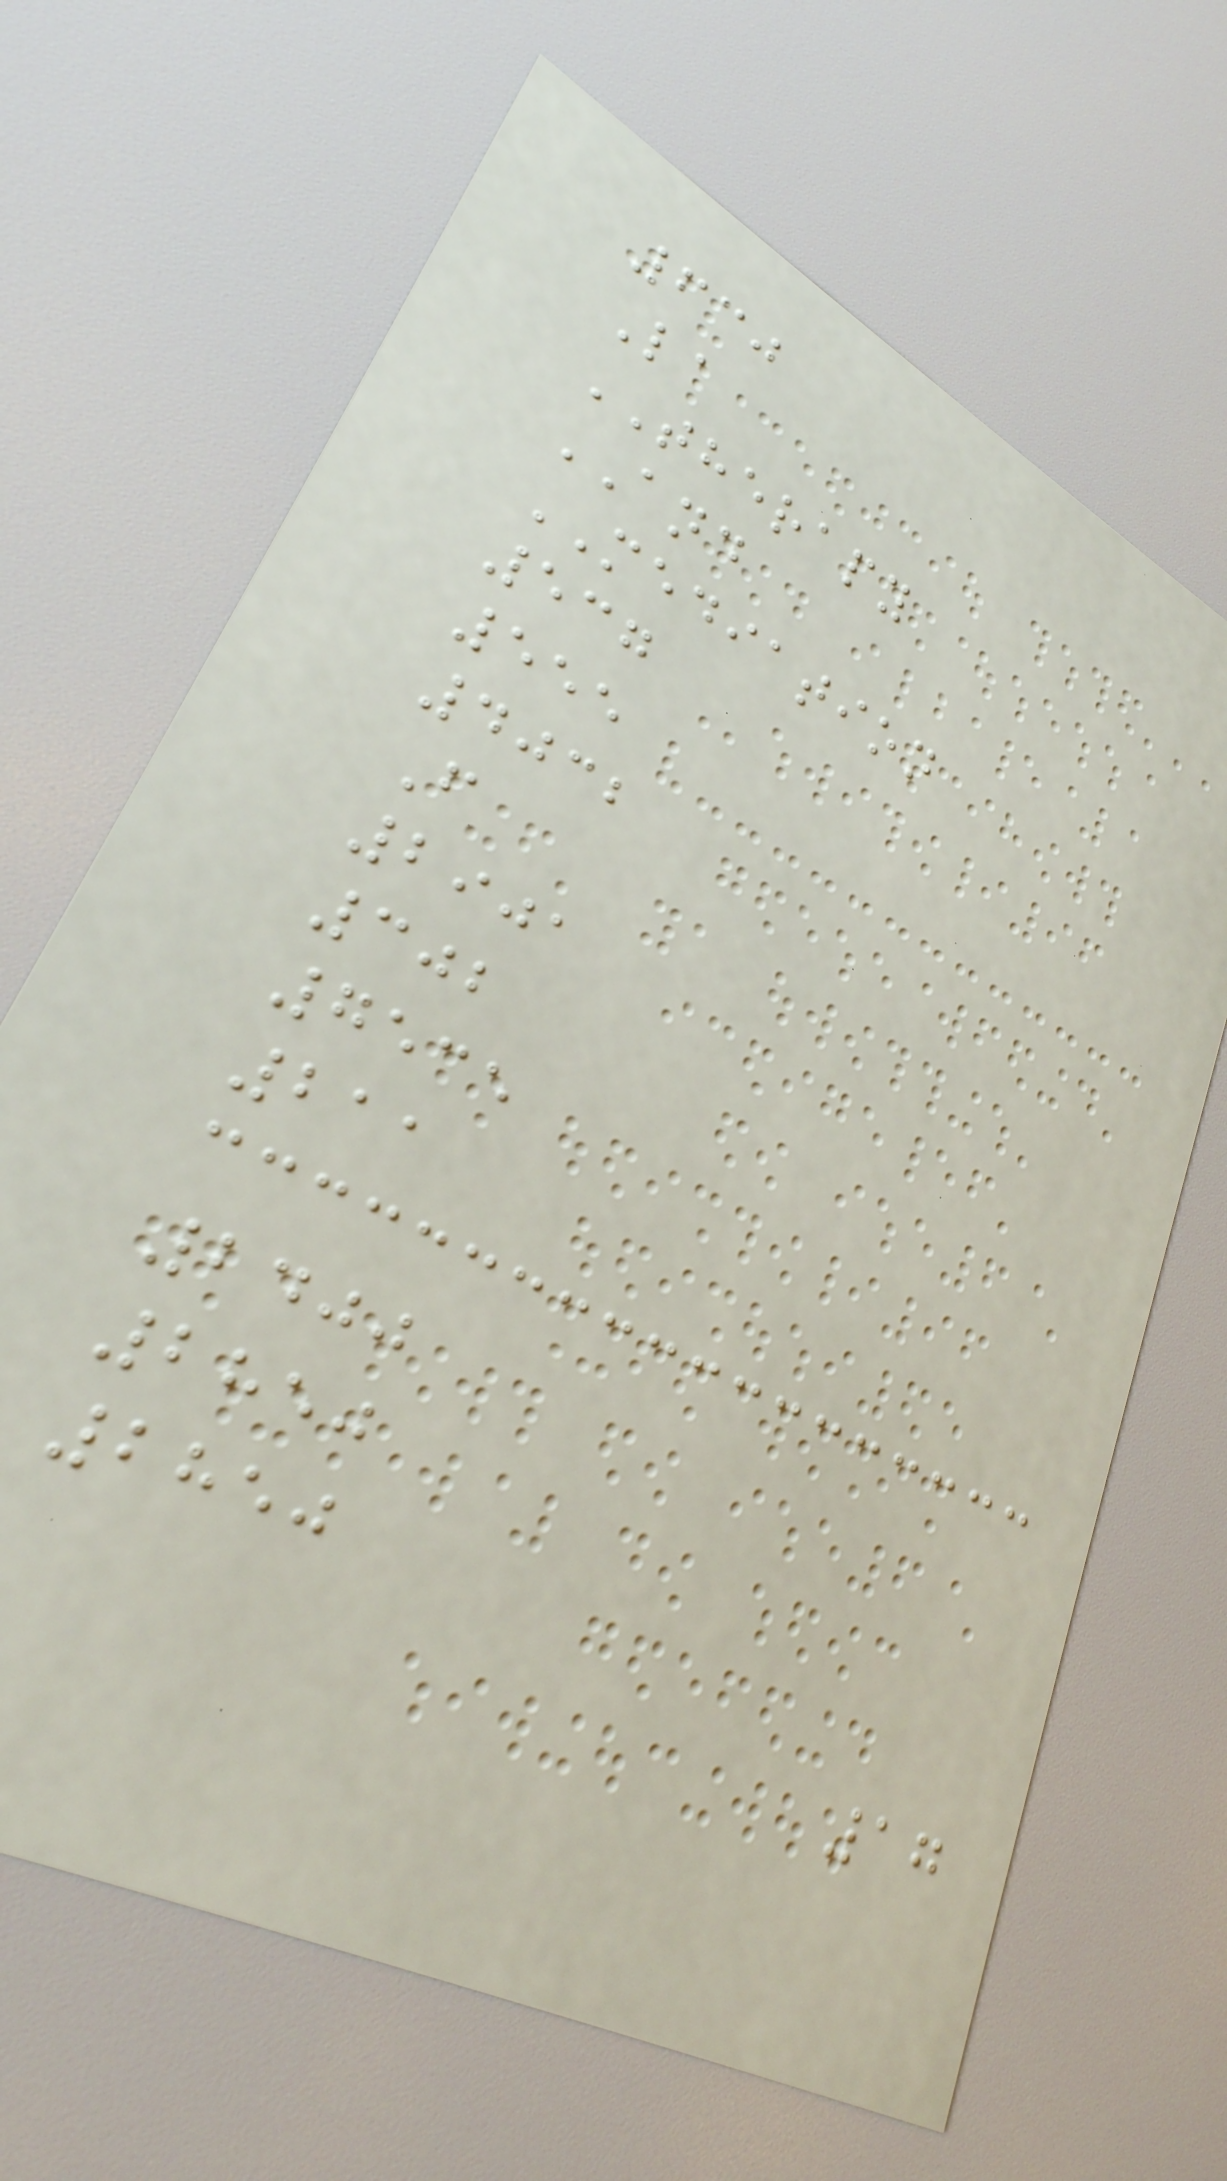630
La
THERAPY
AND
MEDIATION
537
555
4032
F
2901
302
7535
211
2400
2850
2850
17
